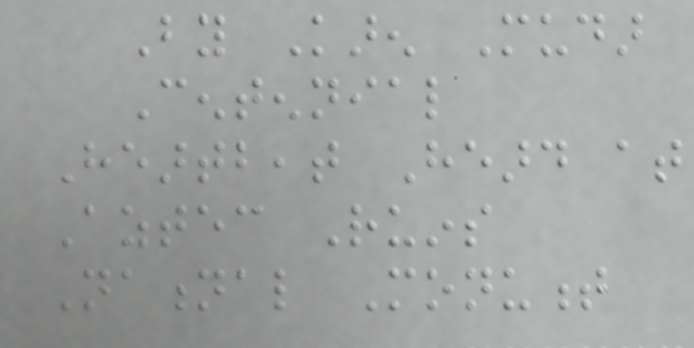By Karen Mudar
Centennial
Heartbeat Heard at
Aztec Ruins
National Monument
